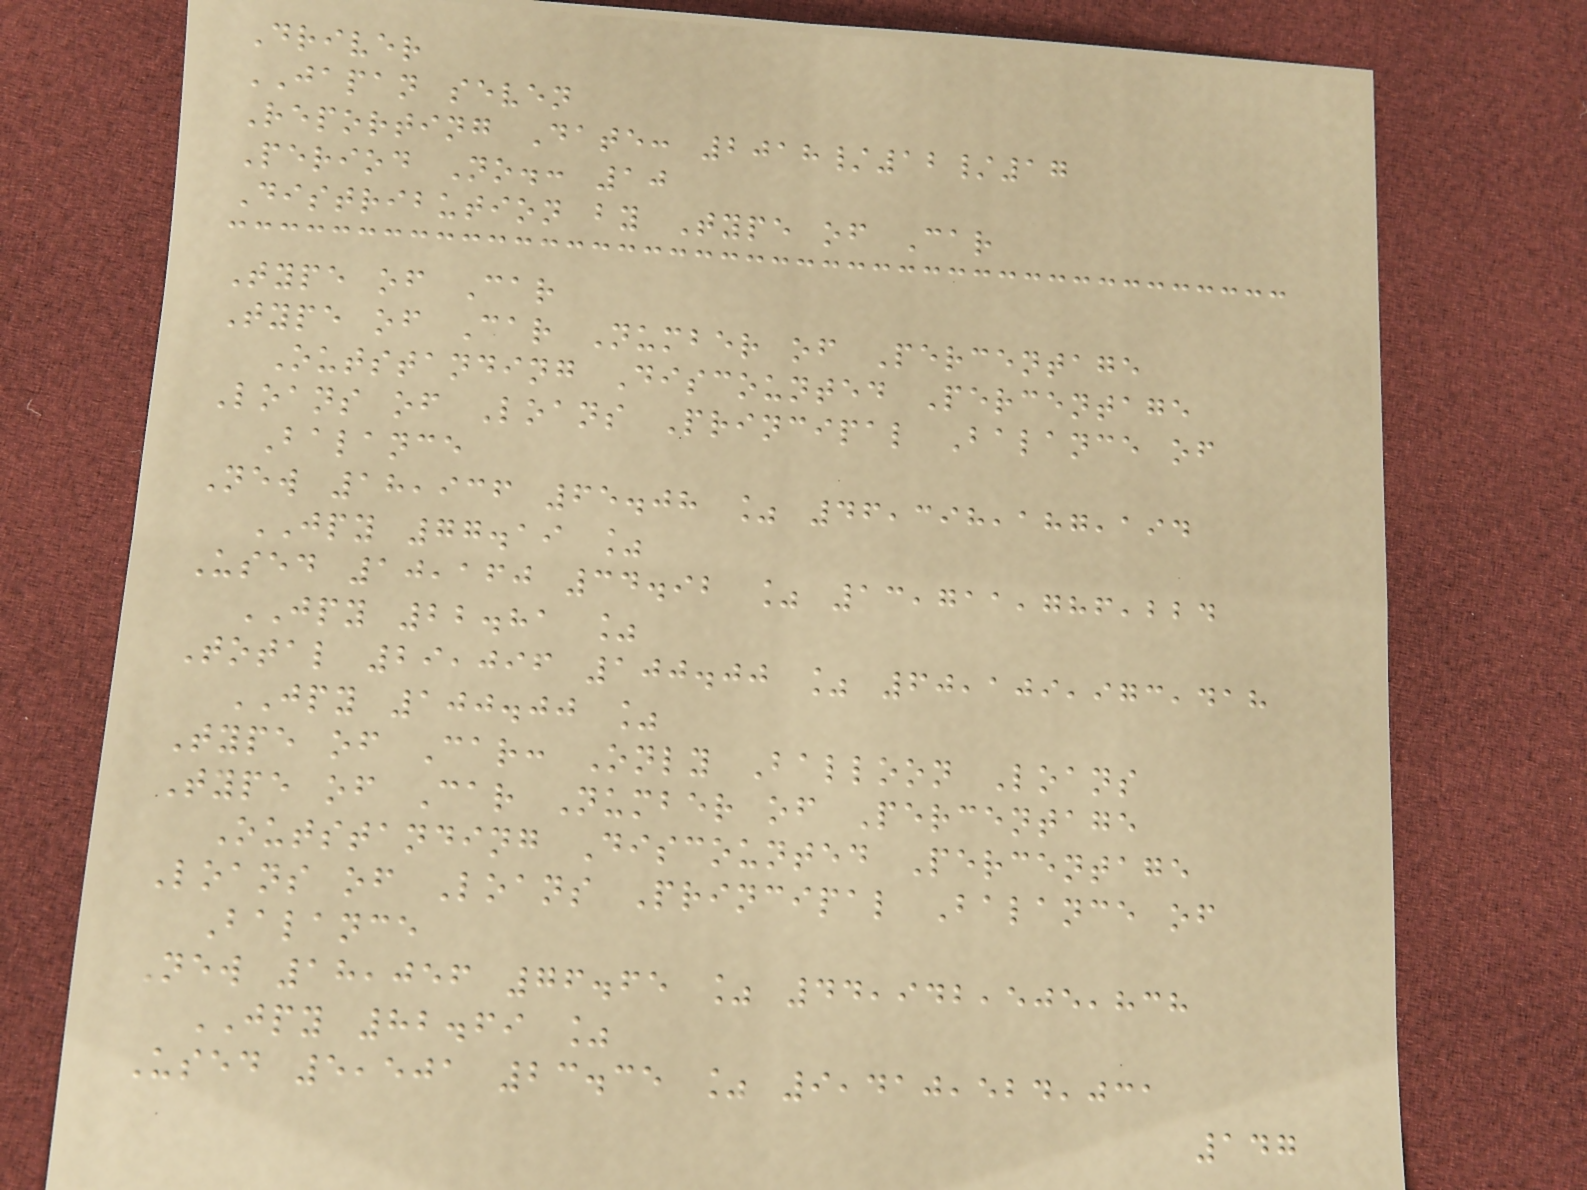Driver
JAPAN seven
Reporting Date: 2018/12/17
Period No.: 10
Distribution by Type of Car
Type of Car
Type of Car Number of Percentage
Outstanding Discounted Percentage
Loans of Loans Principal Balance of
Balance
New 18,936 65.08 % 46,398,187,194
JPY 77.19 %
Used 10,160 34.92 % 13,711,786,224
JPY 22.81 %
Total 29,096 100.00 % 60,109,973,418
JPY 100.00 %
Type of Car: Only Balloon Loans
Type of Car Number of Percentage
Outstanding Discounted Percentage
Loans of Loans Principal Balance of
Balance
New 18,056 76.65 % 44,942,505,838
JPY 82.69 %
Used 5,501 23.35 % 9,410,524,031
147
